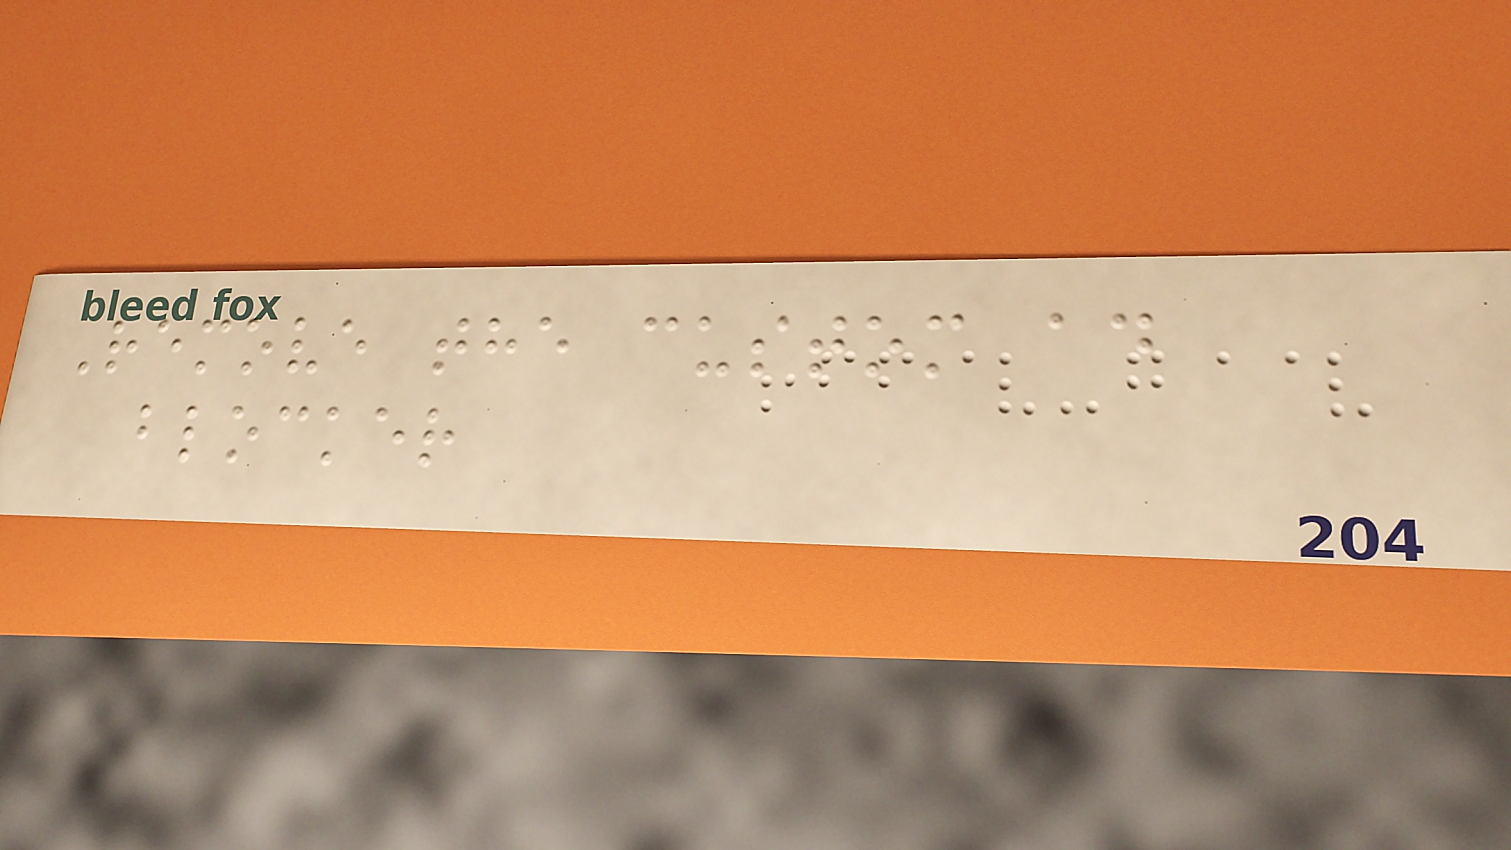Remove the custom ad
blocker
